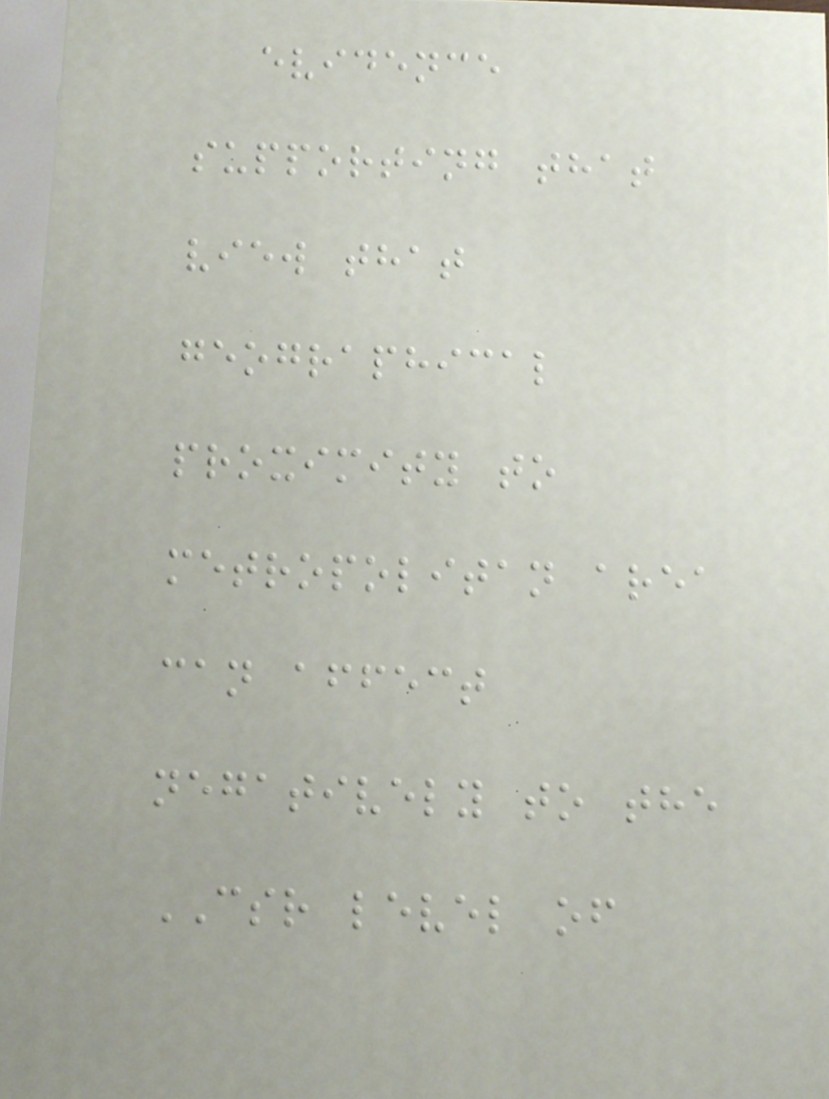evidence
supporting that
view that
geographical
proximity to
metropolitan area
can affect
negatively to the
CSR level of
